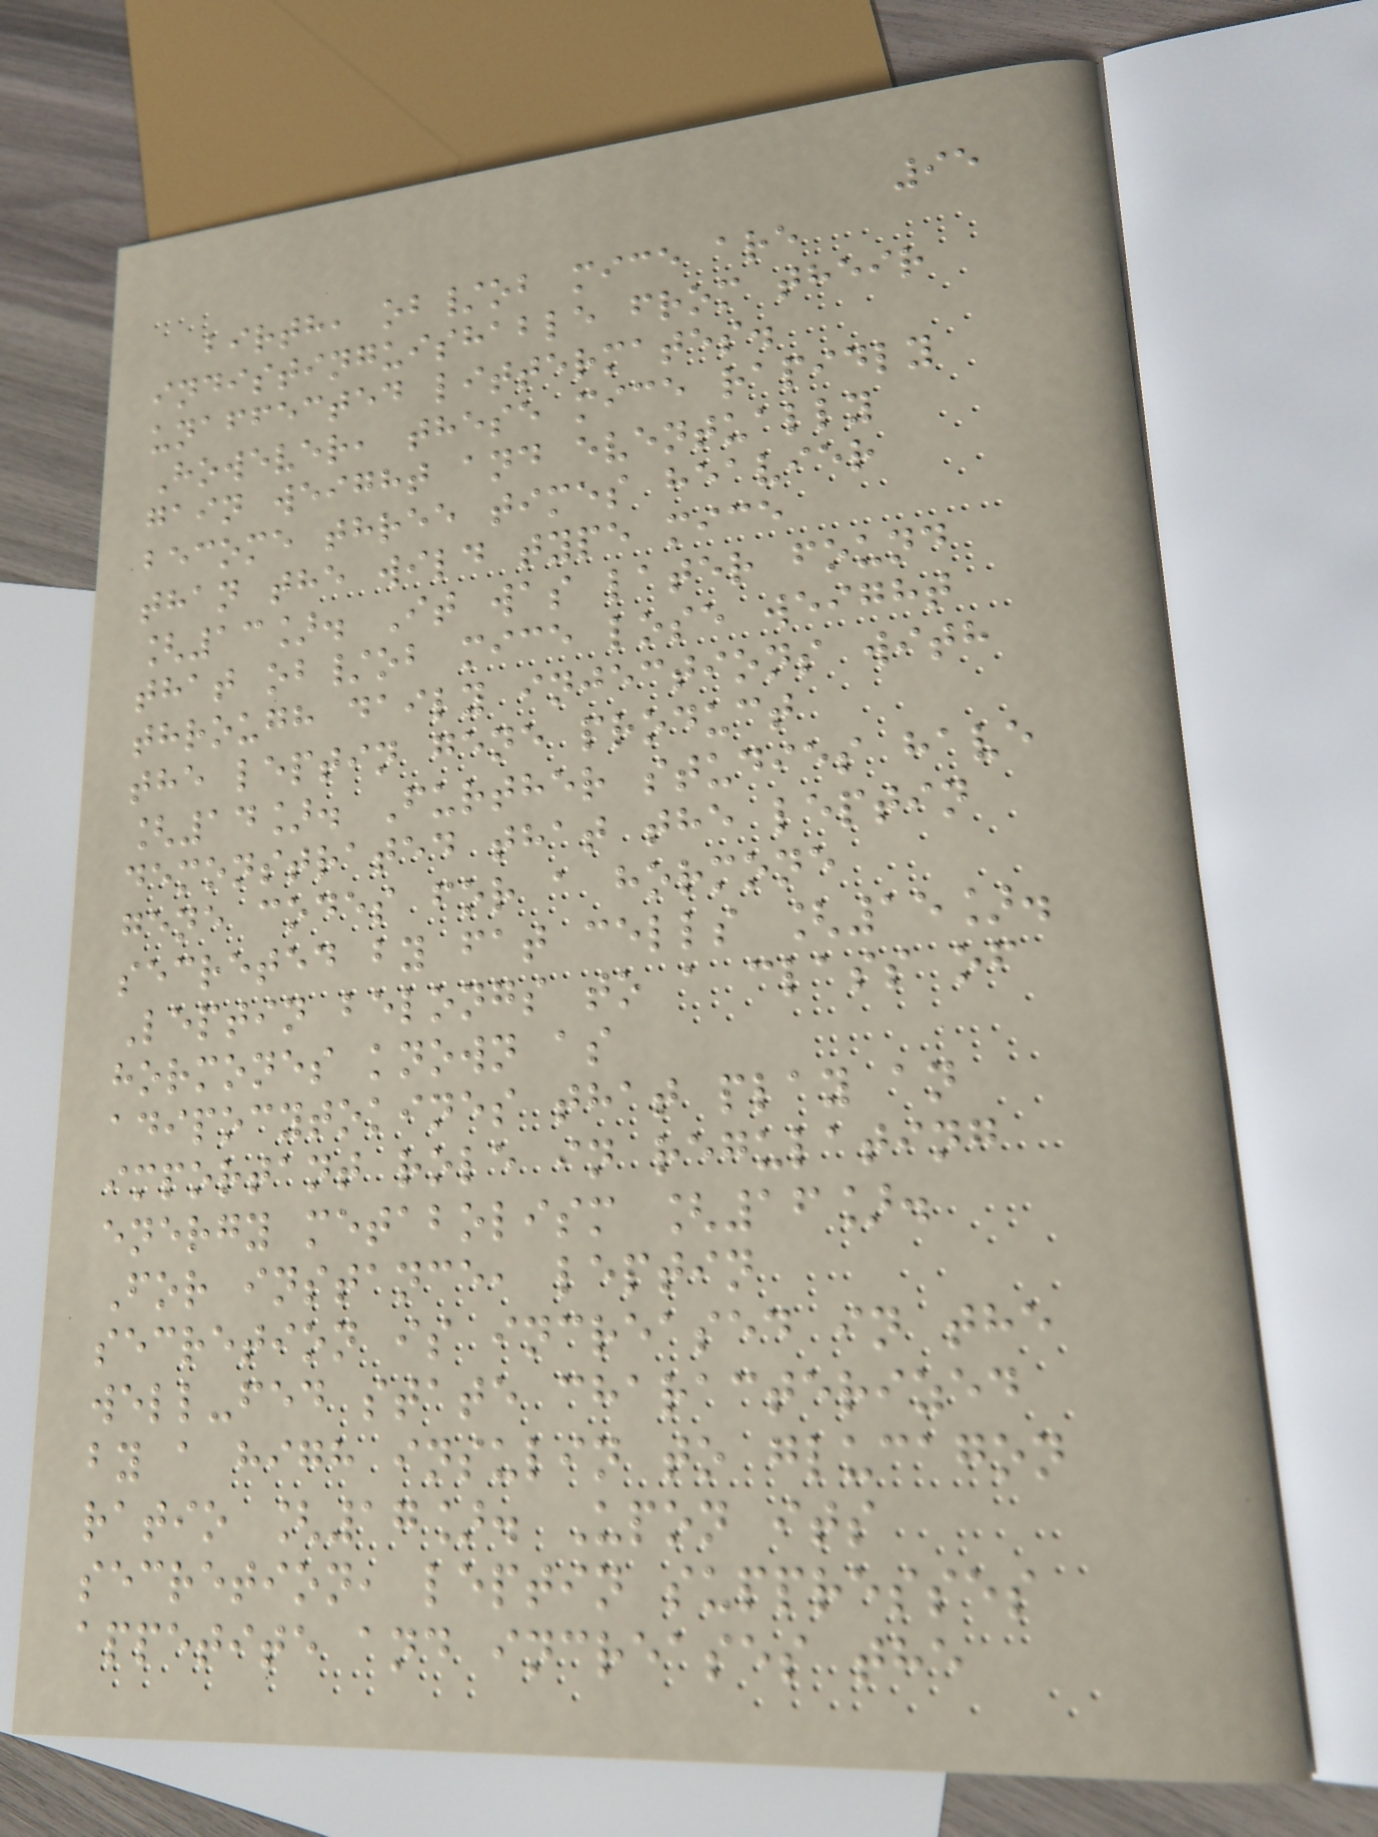95
birth, ob/ob mice are
indistinguishable from their
unaffected littermates.
However, these mice rapidly
gain weight and eventually
become three times heavier
than the wild type mice
[13]. It was later found
that ob/ob mice lose weight
through daily injections with
the leptin gene product
[14]. Further studies have
demonstrated that the leptin
gene codes for a hormone
secreted by fat cells [15].
Leptin belongs to a class of
hormones known as
adipocytokines that play an
important role in regulating
energy metabolism [16].
For instance, leptin
secretion is increased in the
well-fed state characterized
by a high insulin to glucagon
ratio [17]. Upon its
secretion, leptin suppresses
appetite and increases the
